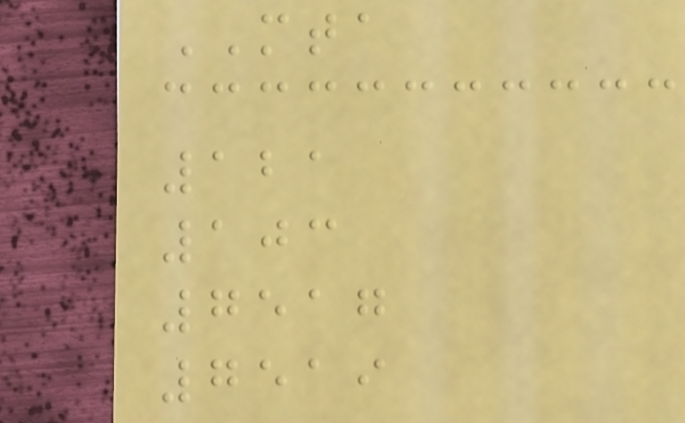MTA
121
103
7517
7519
